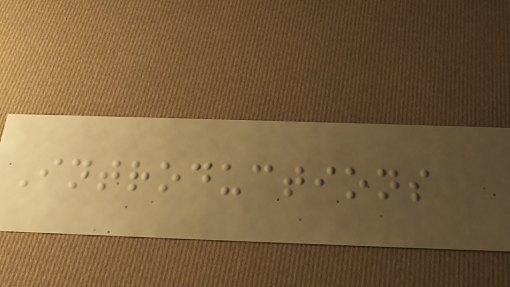Introductions
